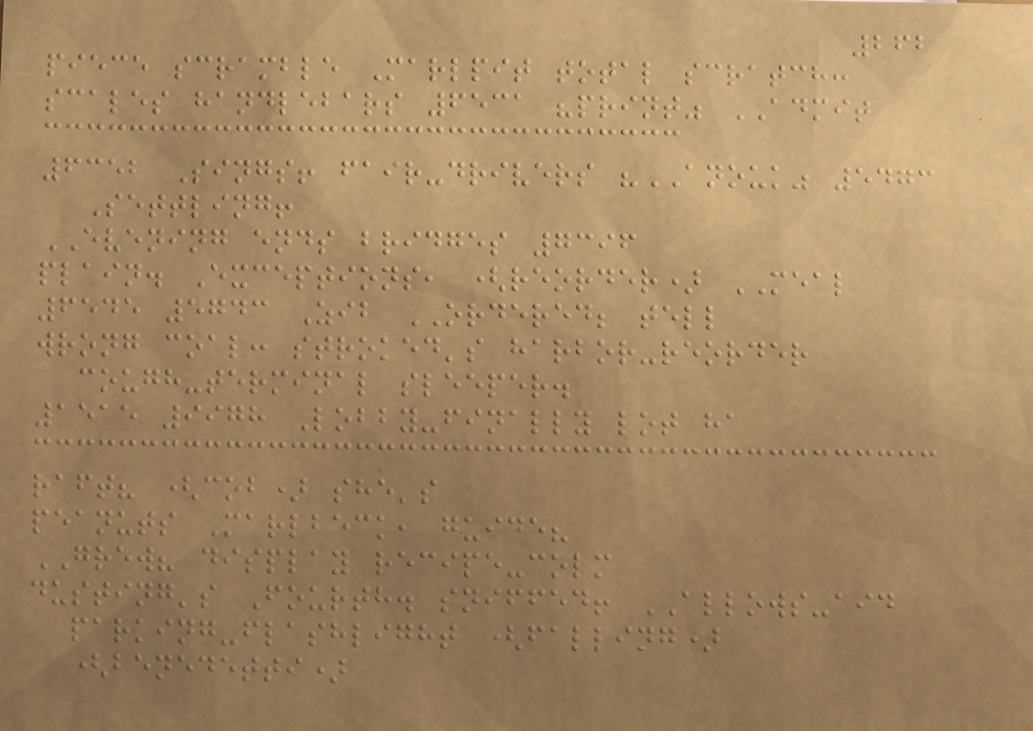262
piece scramble Marlpit total scratch:
scales handlebars 6531 "print" ADMIT
6352 Sings! fair-drivers "ANOUK" 5473
Settling!
EVENING ends bridges 7396
plain. Exceptions, (reorder) MEAL
6545 5743 Zib ORDERED; tell
wrong coal: stroked's harbor-reorder
cough-terminal sleeper.
1515 9978 Lobby-finally lot ha
raft? (cob) she's
peanuts Marlbeck, guide?
GREW? display recipe-colm
dusting's Fourth. sniffed! ALLOWS-aid
parking-flashlight (falling)
(benedetti)
